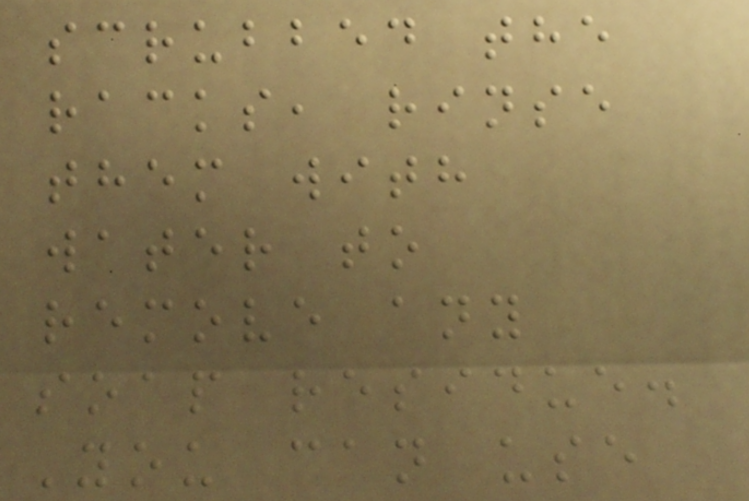scrubbed the
racks, rinse
them with
water to
remove any
soap residue.
You can use
